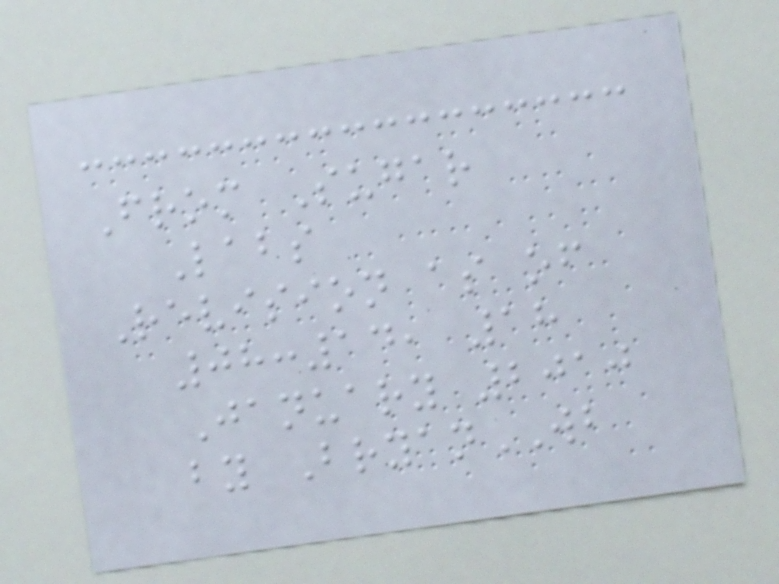From Sugar
Labs
Revision as of
08:14, 18
January 2010
by BryanWB
